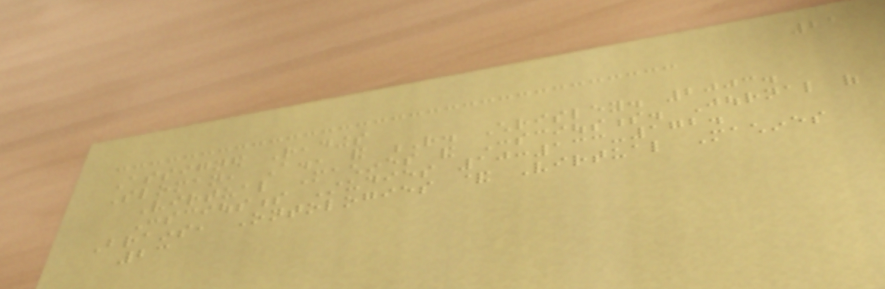21
Assigned Readings
Sloman, A., and R. Chrisley. 2003.
Virtual Machines and Consciousness. Journal of
Consciousness Studies 10:133-172.
Brains, Ontologies & Virtual Machines
23
